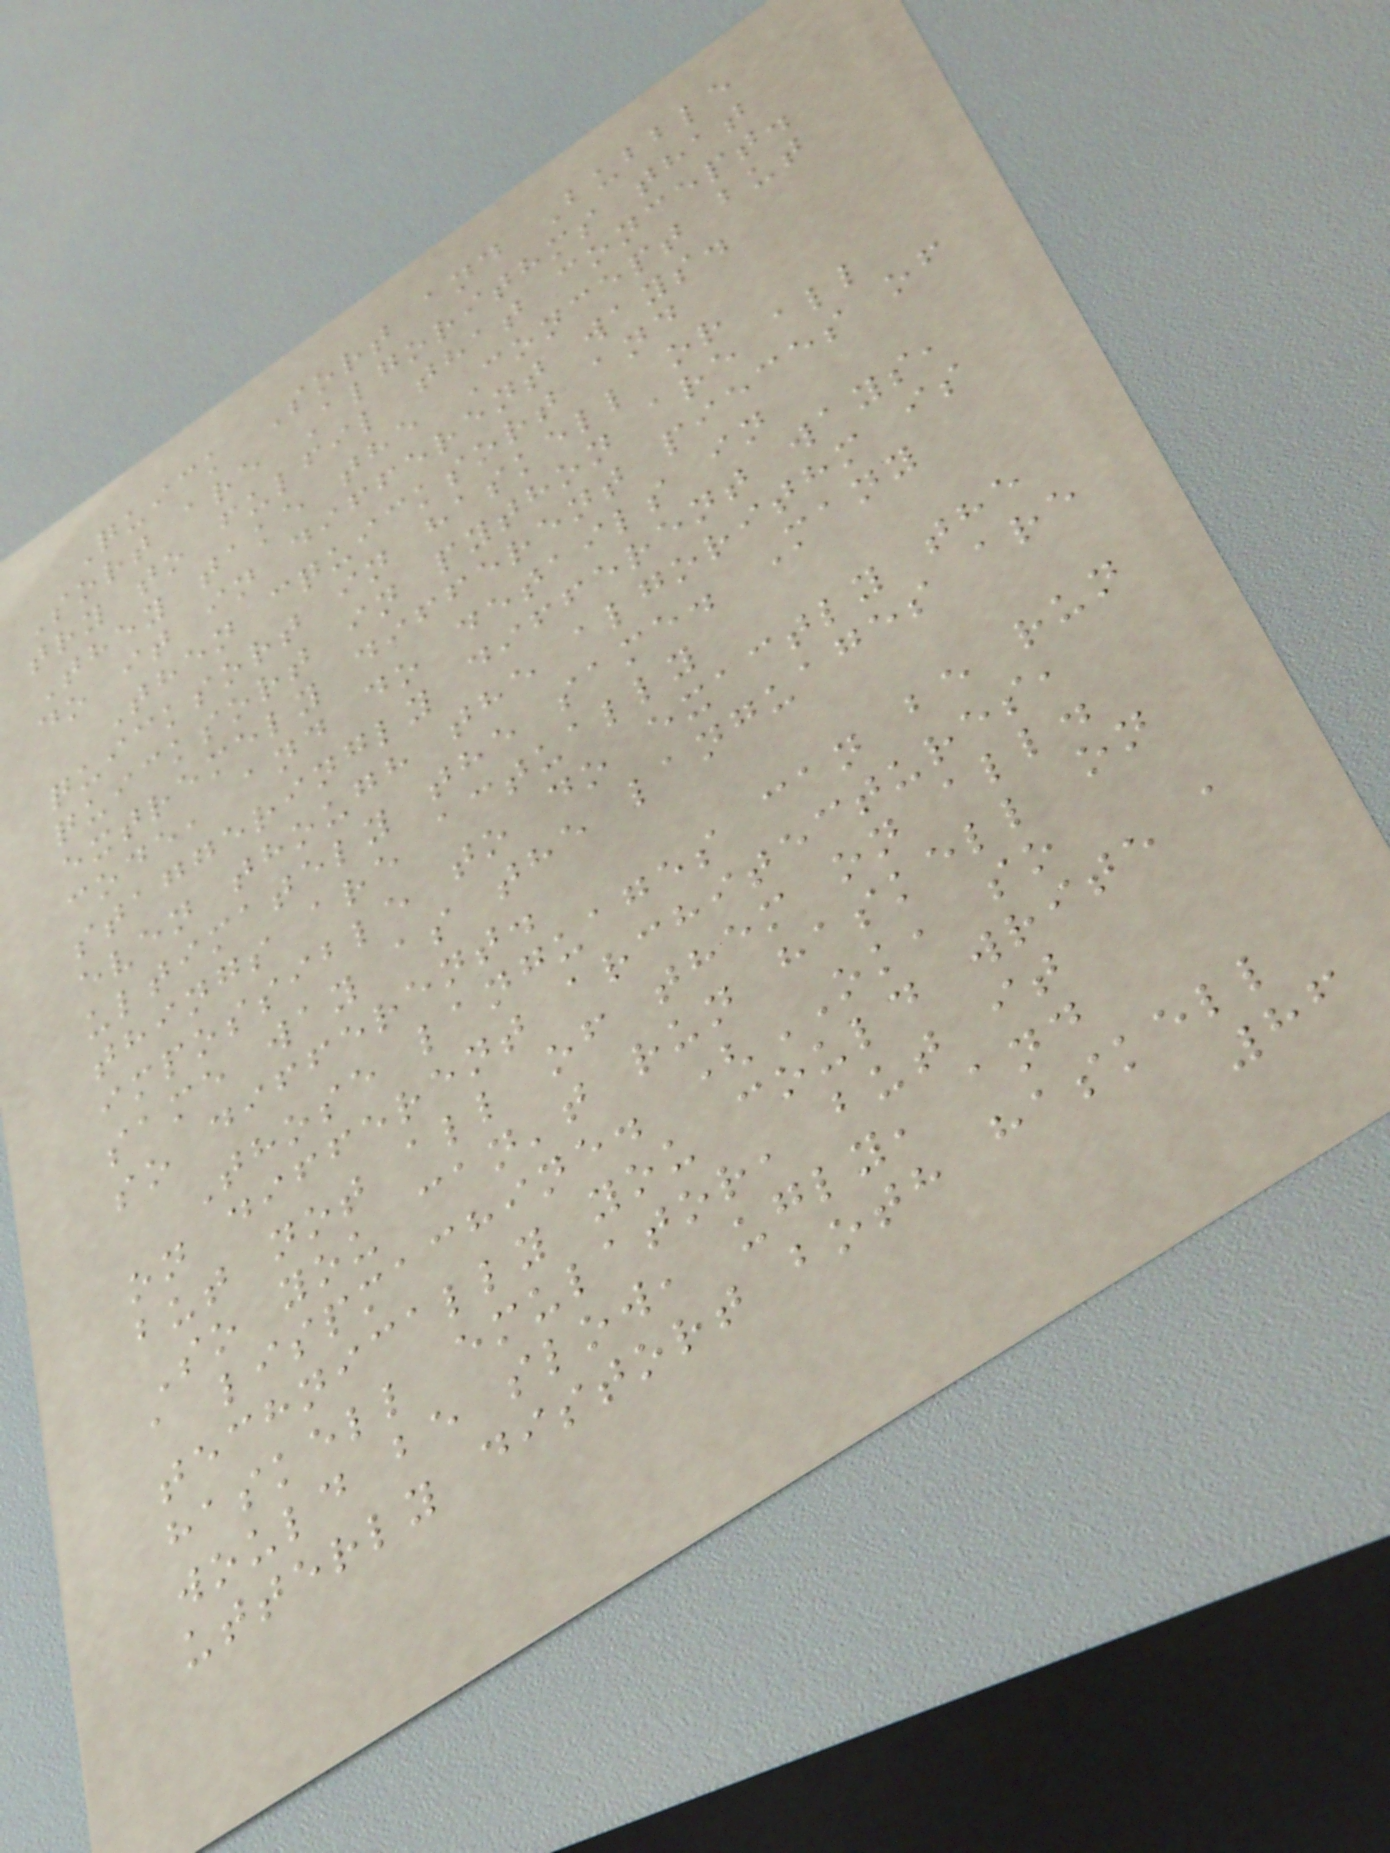Quick Sort and Bubble
Sort are Algorithms that
try to fulfil that concept.
They take the Concept but
do it in different ways.
Then cquicksort and
quicksort in haskell or
quicksort in python are all
extremely different pieces of
code, and do details in
staggeringly different ways,
even though the algorithm is
ultimately the same. Many
things are actually
impossible to do exactly the
same way as the languages are
so different.
Those languages can be run
on different architectures,
but not all of them on all.
So you can't run haskell on
a lispmachine. (OK, so
technically you could write a
haskell emulator, but it
would be slow, ugly, and
utterly distort both haskell
86
